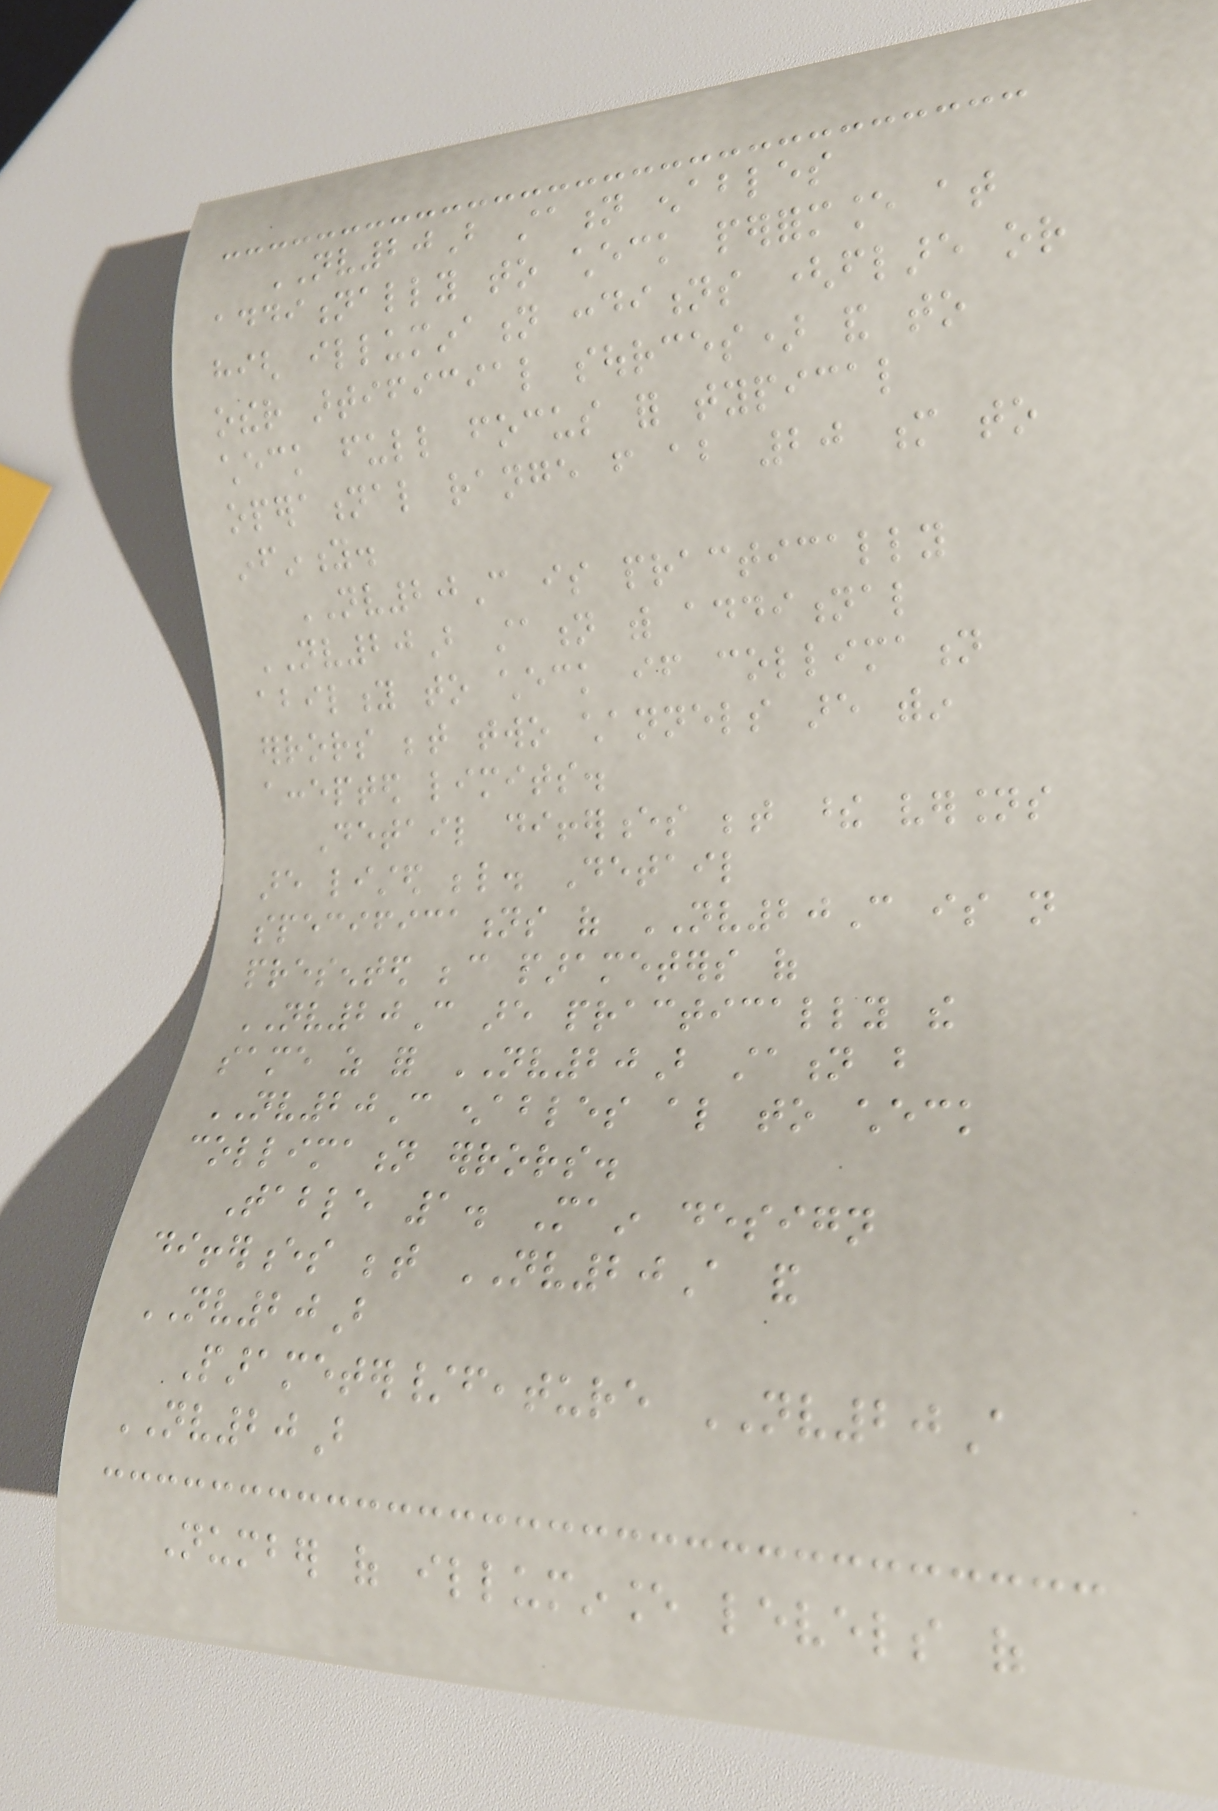NV20B station enables
additionally to check performance at
high illumination conditions (flare or
other artificial sources) and to
check full focus for typical
operational range from about 20 m to
infinity.
NV20C is practically
NV20B station with additional
ability to check if collimation
errors between two channels are within
accepted limits.
Detail differences between these versions
are listed below. Detail
specifications of NV20C is not
presented because parameters of
NV20C are practically the
same as for NV20B station but
NV20C enables also to check
collimation errors.
Table 1. Main design
differences between NV20A and
NV20B
Parameter/feature NV20A
NV20B
Number of illuminance levels of
